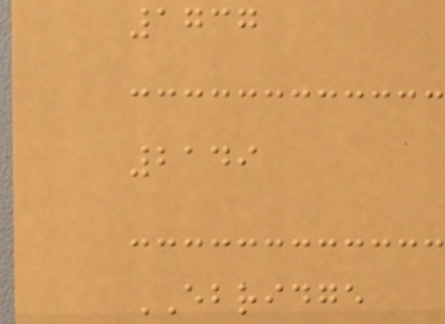1737
2149
EBRIDGE
